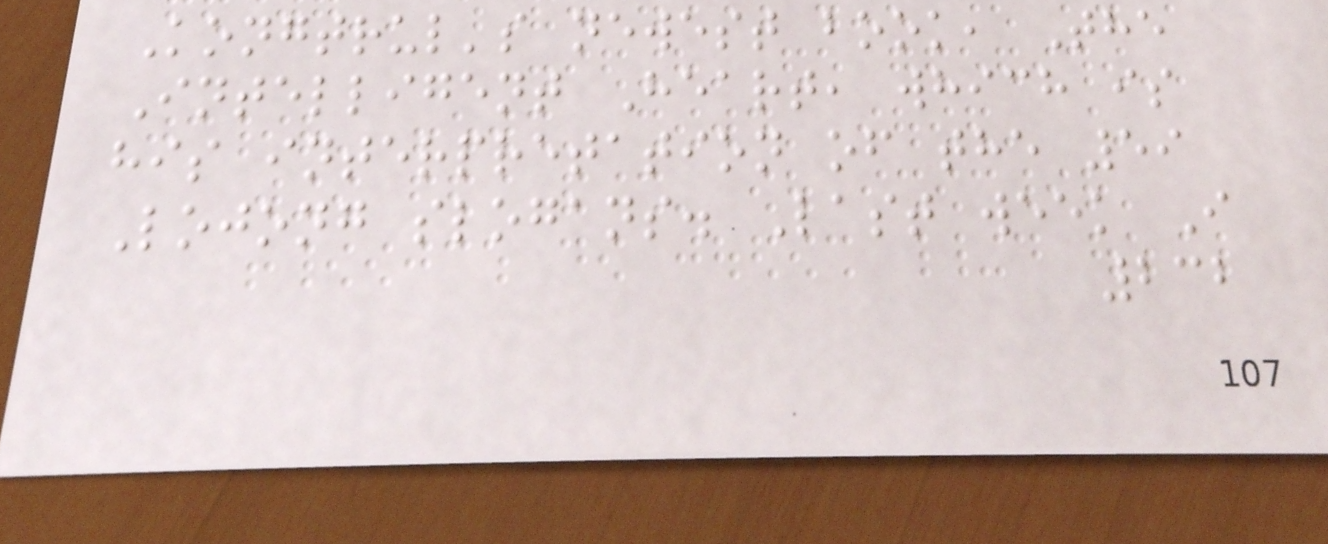Kongtrul's newest book, The
Intelligent Heart, which is
his interpretation of the 59
Lojong slogans. Last week I
232
